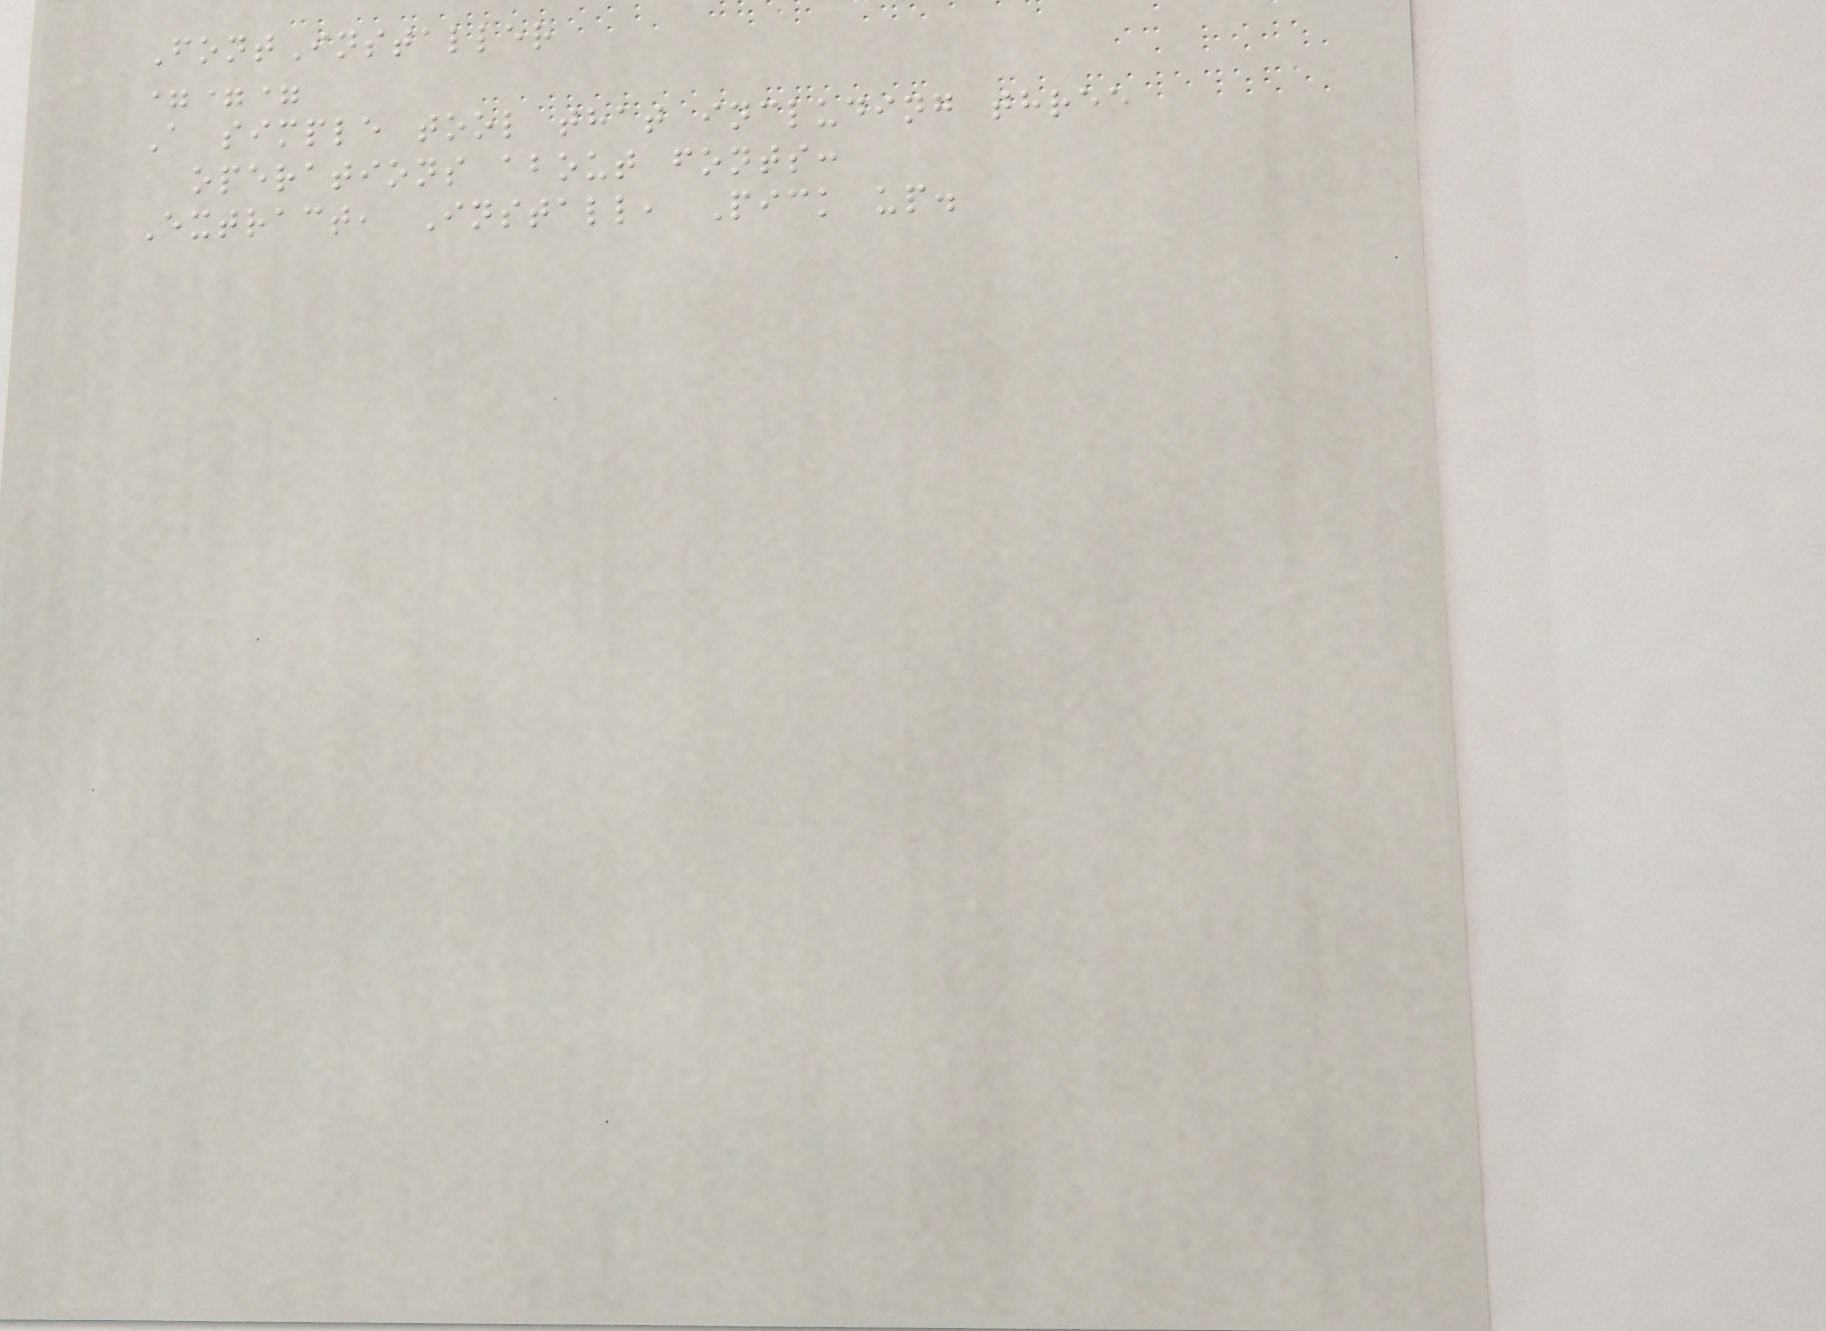FontInstaller
===
A simple tool that including three
operations about fonts:
Extract, Install, Pick up.
